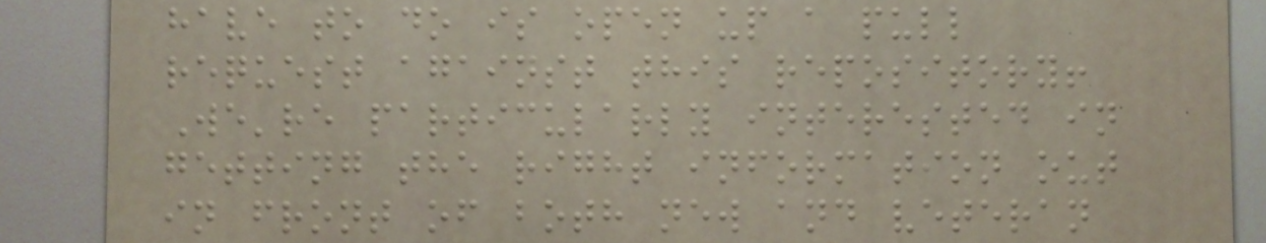have to do is open up a pull
request against this repository!
We're particularly interested in
getting the right information out
in front of both new and veteran
